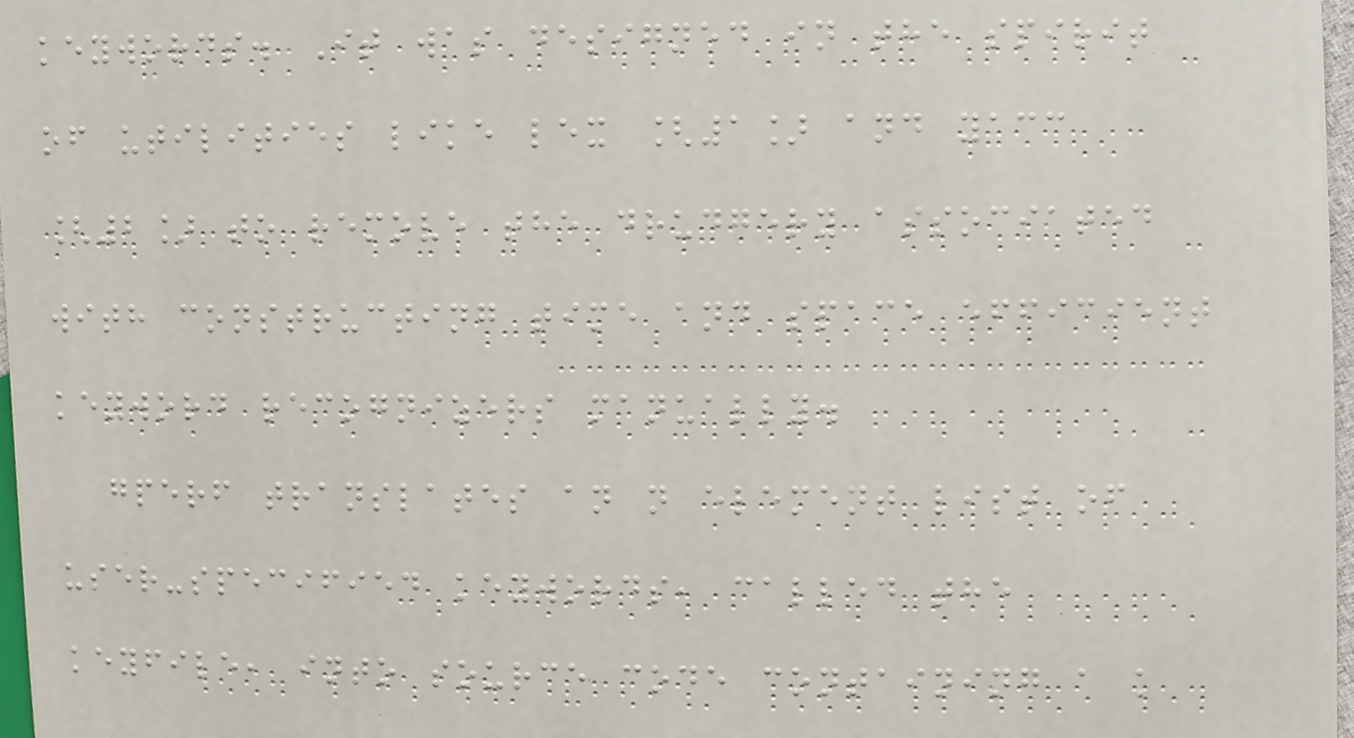keywords. It was designed in the spirit
of utilities like lex [1] and yacc
[2] to remove the drudgery associated
with constructing time and space efficient
keyword recognizers manually.
gperf translates an n element list of
user-specified keywords, called the
keyfile, into source code containing a k
